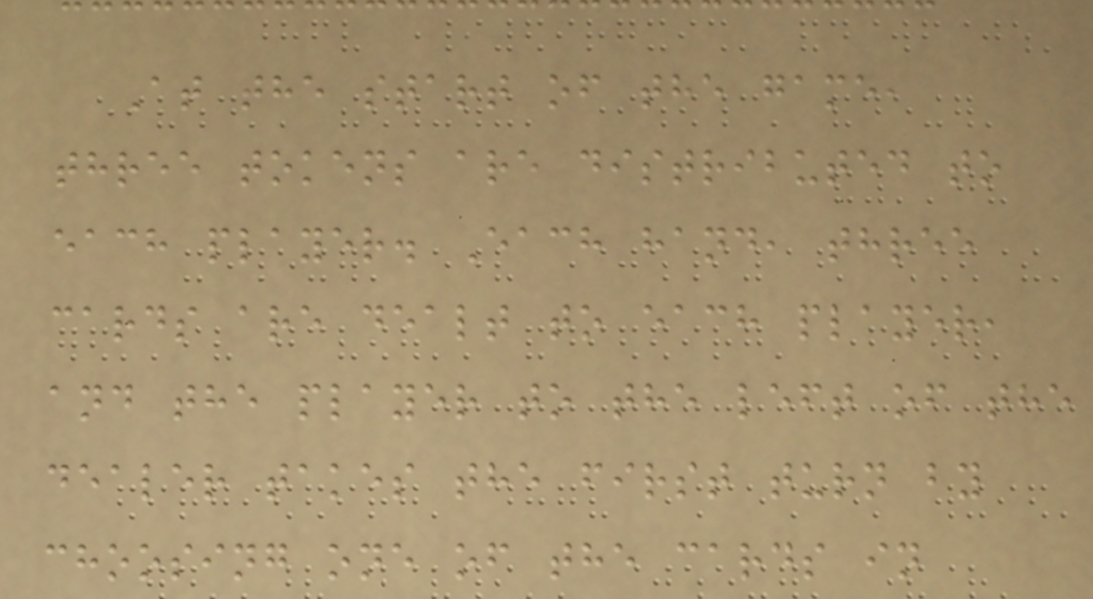At the start of the game,
three tokens are distributed to
each player. Each hand, three
cards are dealt to each player,
and the player to the left of the
dealer takes the first turn by
choosing one of the cards in
